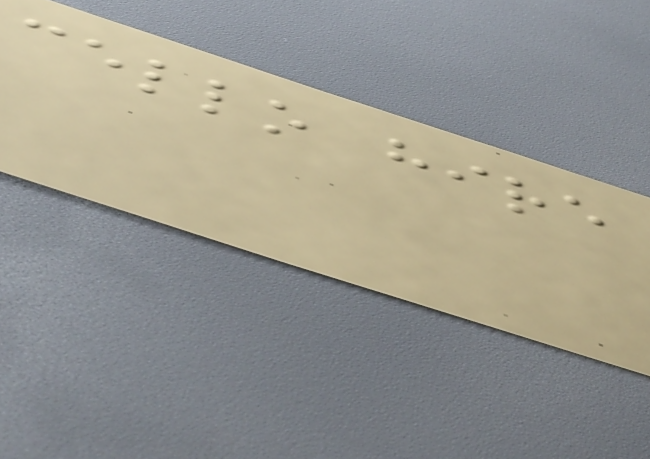cello hire
